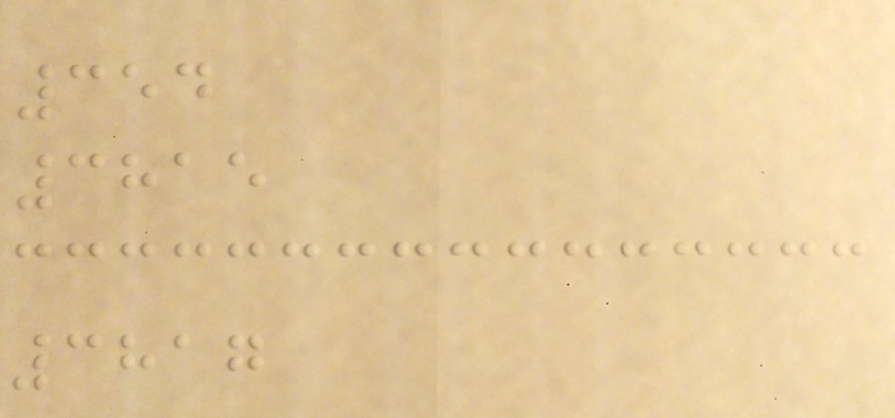354
3815
3817
